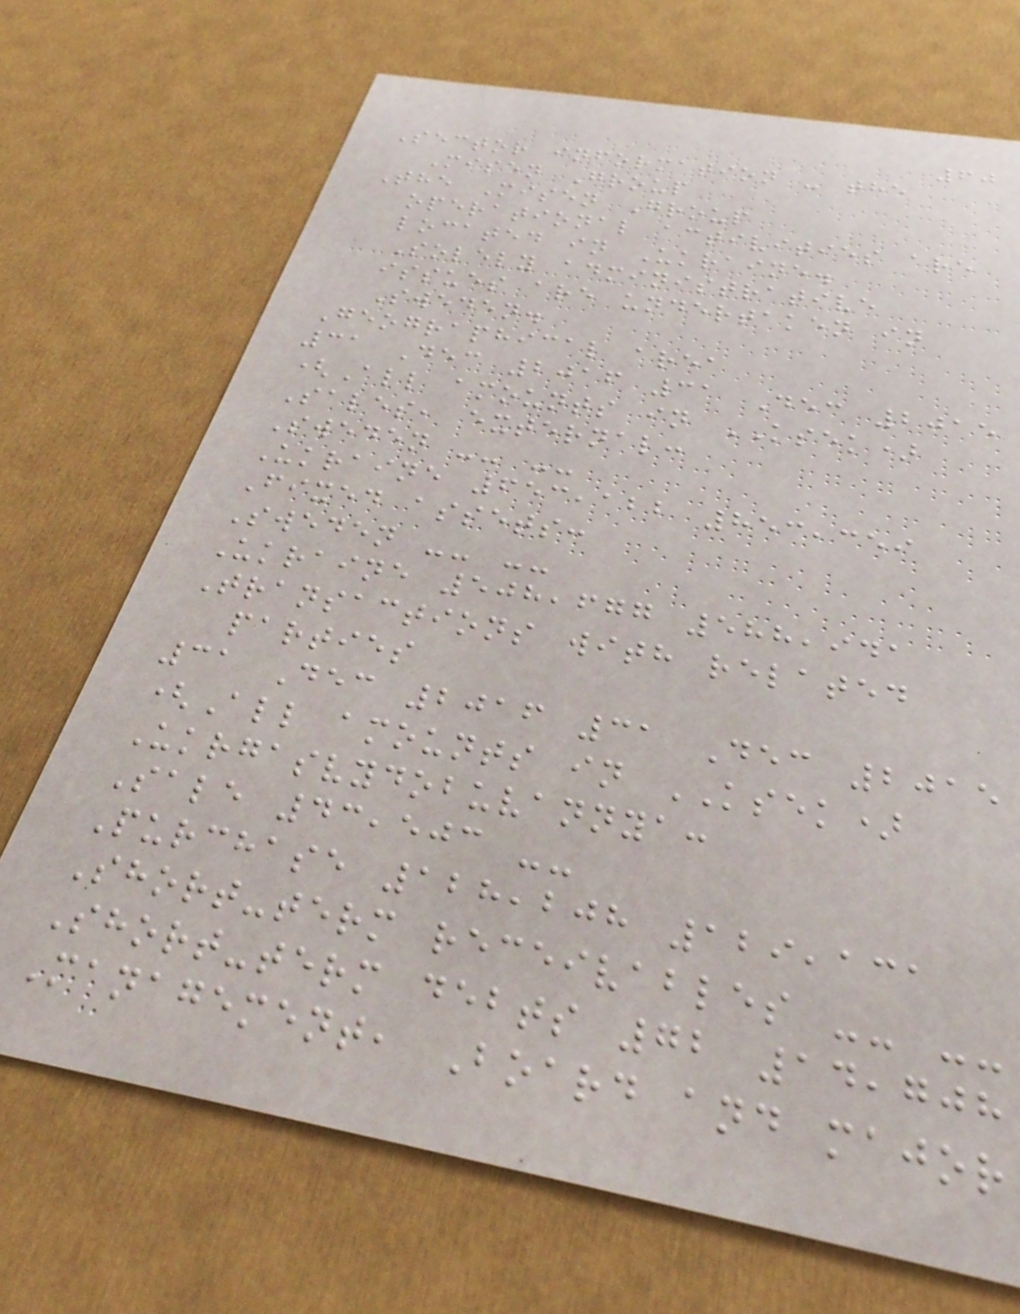60
Sector information - the
Misen Group
The Misen Group
operational activities are
located in Ukraine.
Solely administrative
issues are undertaken in
Sweden.
Geographical area
31 Dec 2016 31 Dec 2015
(All amounts in KSEK)
Sales, external:
Sweden -- --
Ukraine 653,122 853,359
Fixed assets:
Sweden -- --
Ukraine 508,677 588,941
Transactions with related
parties
31 Dec 2016 31 Dec 2015
(All amounts in KSEK)
Ukrgasvydobuvannya:
Sale 43,503 --
Purchase 128,208 129,131
Short-term receivables -- --
Short-term debts 72 14,708
Management, Board and major
